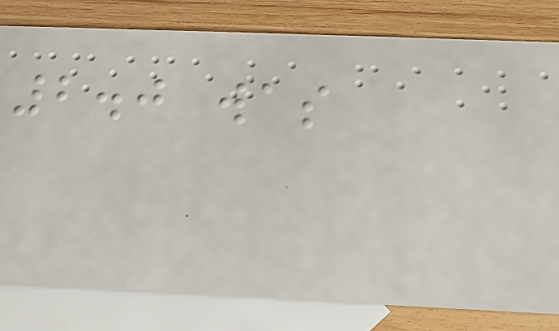2.0 was
